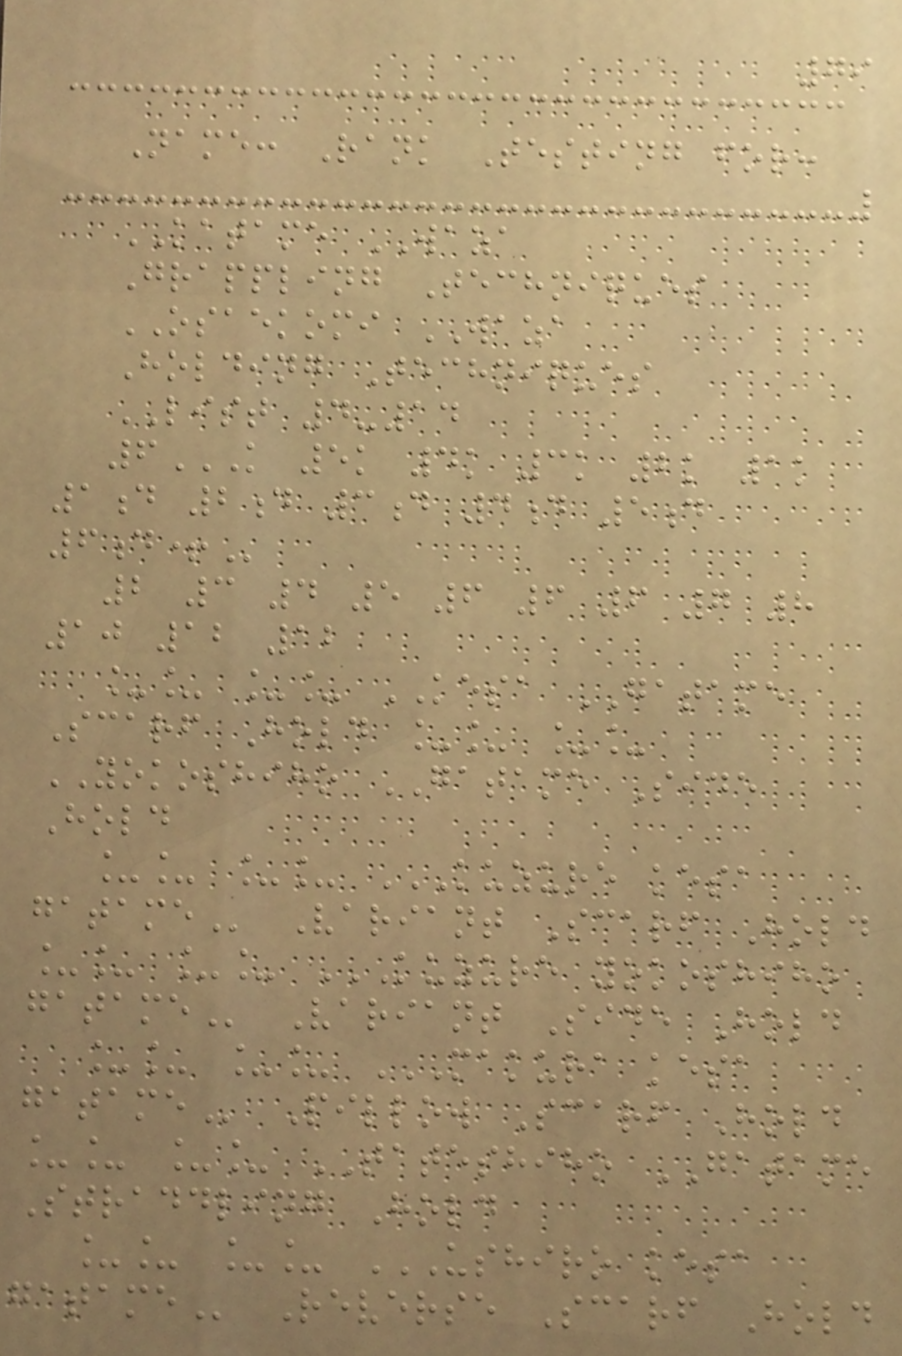79
Name: Rank Testing for:
KATAME WAZA
Grappling Techniques
OSAEKOMI WAZA
Holding Techniques
LIST 4-14
6K 5K 4K 3K 2K 1K
1D 2D 3D 4D 5D
6D+
2 3 4 5 6 6 6 7 8
10 12 12
__ __ KESA GATAME
Scarf Hold __ __
YOKOSHIHO GATAME Side
Hold
__ __ KUZURE KESA
GATAME Variant Scarf Hold
__ __ KUZURE YOKOSHIHO
GATAME Variant Side Hold
__ __ MAKURA KESA
GATAME Pillow Scarf Hold
__ __ TATESHIHO GATAME
Straddling Hold
__ __ USHIRO KESA
GATAME Reverse Scarf Hold
